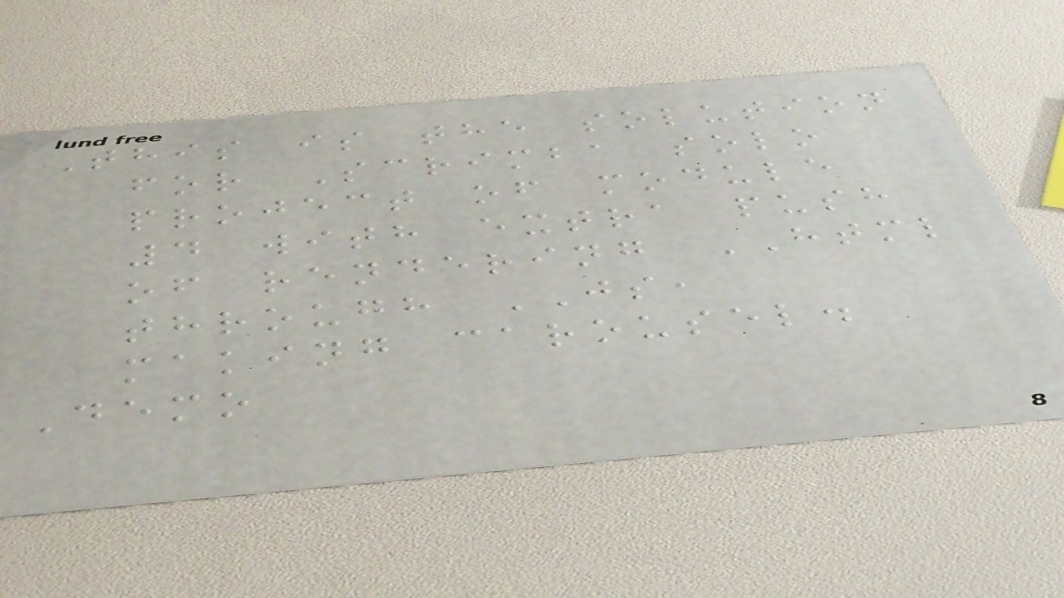This is the solution
for Scrimba solo
project of module
4 with extra push
of rendering HTML
through JS,
making carousel.
Demo
